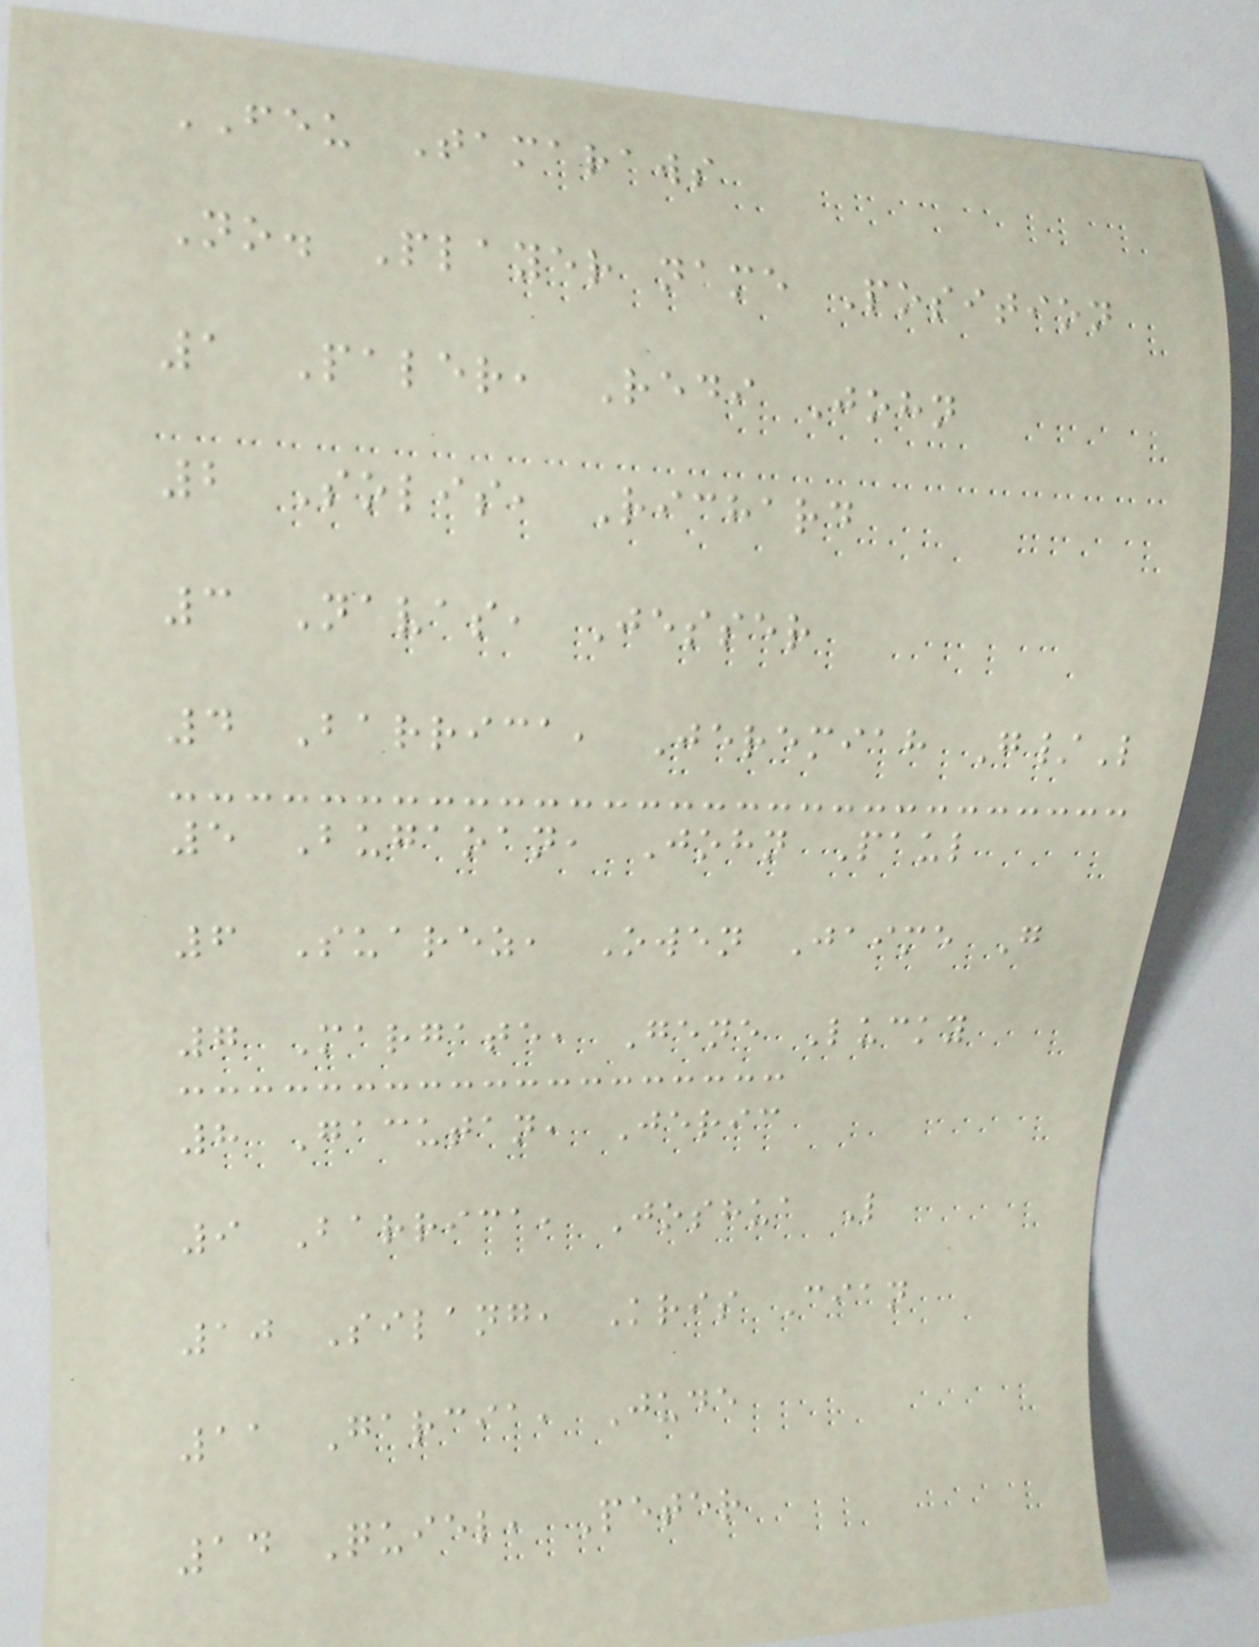FEU Tamaraws
No. Player name Position
1 Paler, Redi John
2 Solis, Richard
3 Navas, Jesser
4 Barrica, Jeremiah G/L
5 Bugaoan, John Paul
6 Suarez, Owen Jaime G
7 Margate, Gene Lucky
8 Gacutan, Jeric
9 Barrica, Joshua L
10 Silang, Kris Cian
11 Garcia, Jude
14 Quiel, Peter
